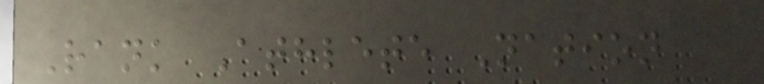Rank Athlete Nation
